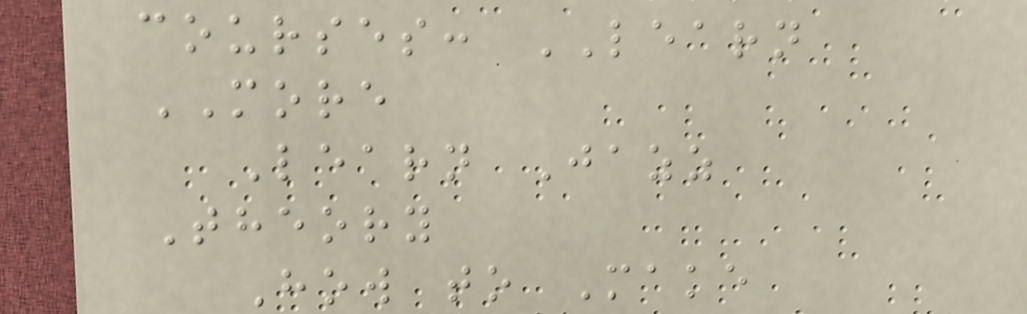courses: LEARN
MORE
Learn Jazz
Theory
How to Make
